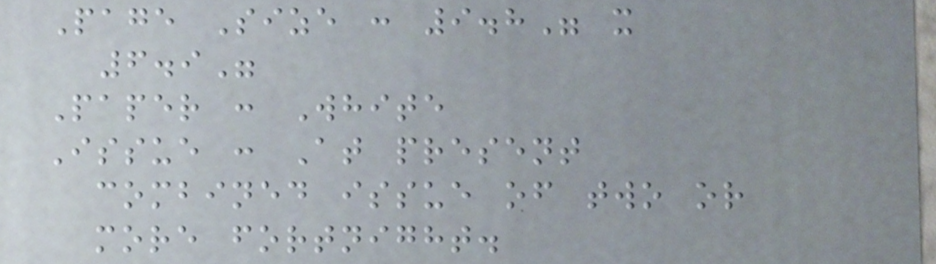Page Size : 9.8" x
6.9"
Paper : White
Issue : At present
combined issue of two or
more fortnight.
